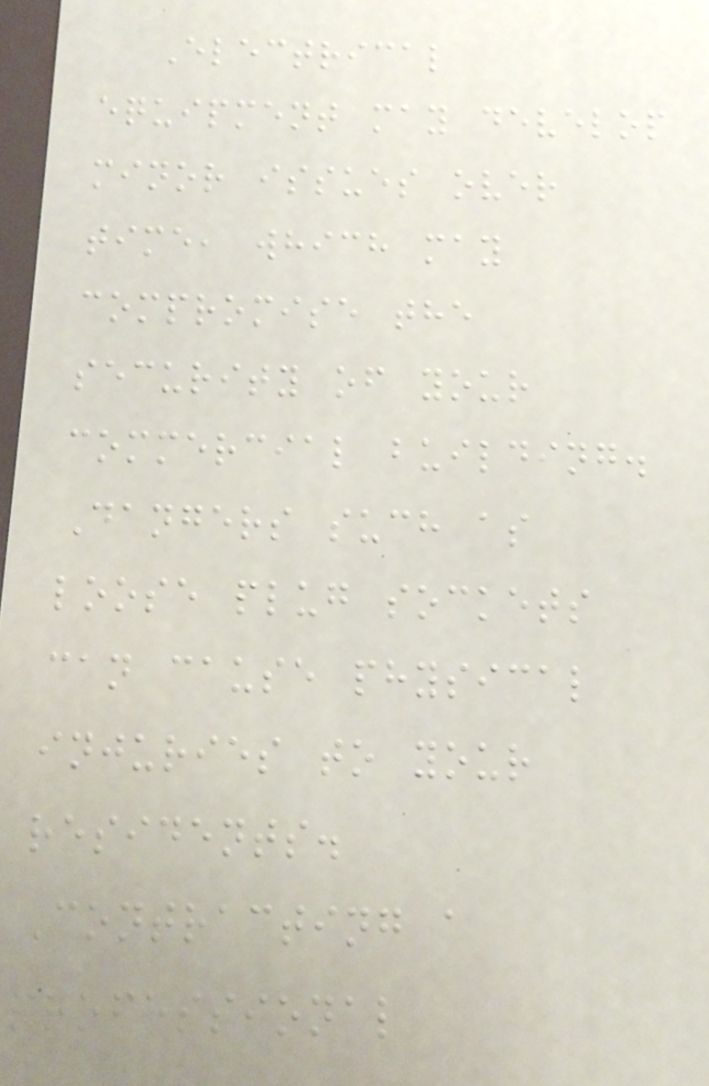Electrical
equipment may develop
minor issues over
time, which may
compromise the
security of your
commercial building.
Dangers such as
loose plug sockets
can cause physical
injuries to your
residents.
Contracting a
professional
